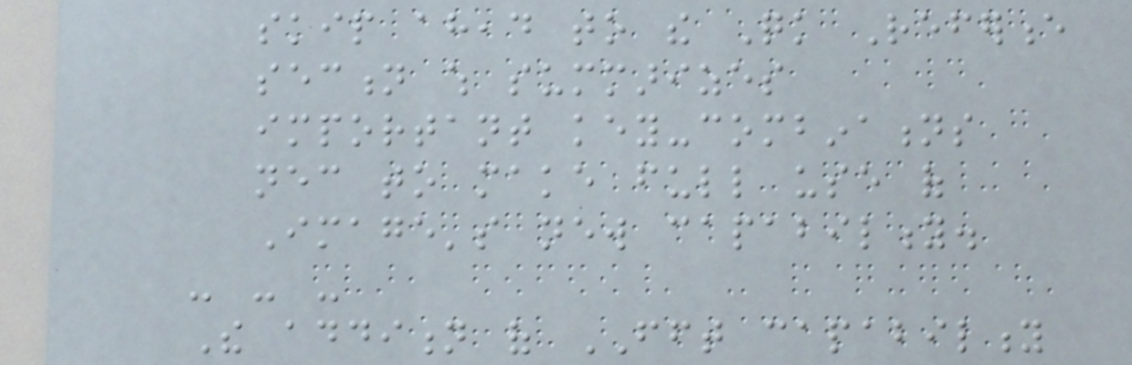skip ahead to the Quick Reference
section which summarizes
important key-combinations
necessary to make full use of
Image's new capability.
- - -
The addition of FFT capability
